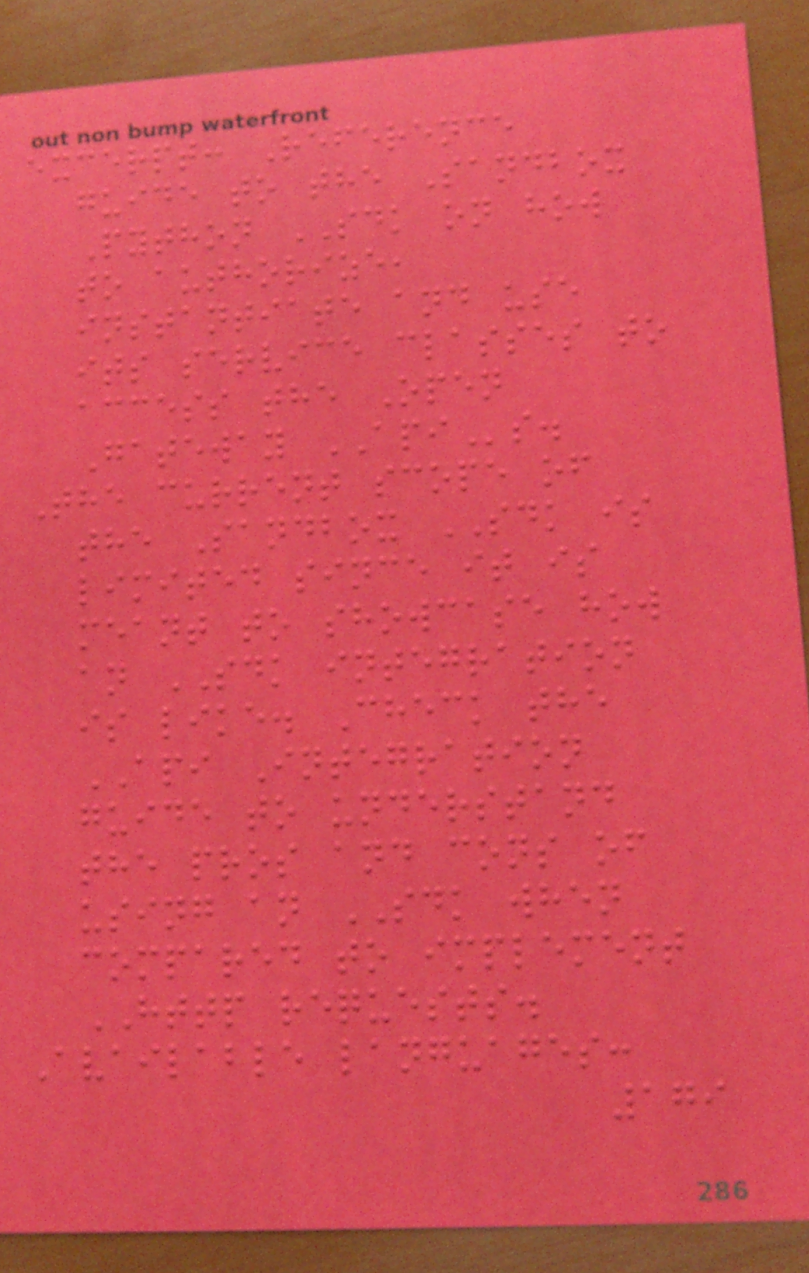excerpt: Reference
guide to the Sandbox
Python SDK on how
to authorize,
instantiate and use
its service classes to
access the Open
Gateway APIs.
The current scope of
the Sandbox SDK is
limited since it is
meant to showcase how
an SDK integration
is like. Check the
API Integration
guide to understand
the pros and cons of
using an SDK when
compared to implement
HTTP requests.
Available languages:
179
